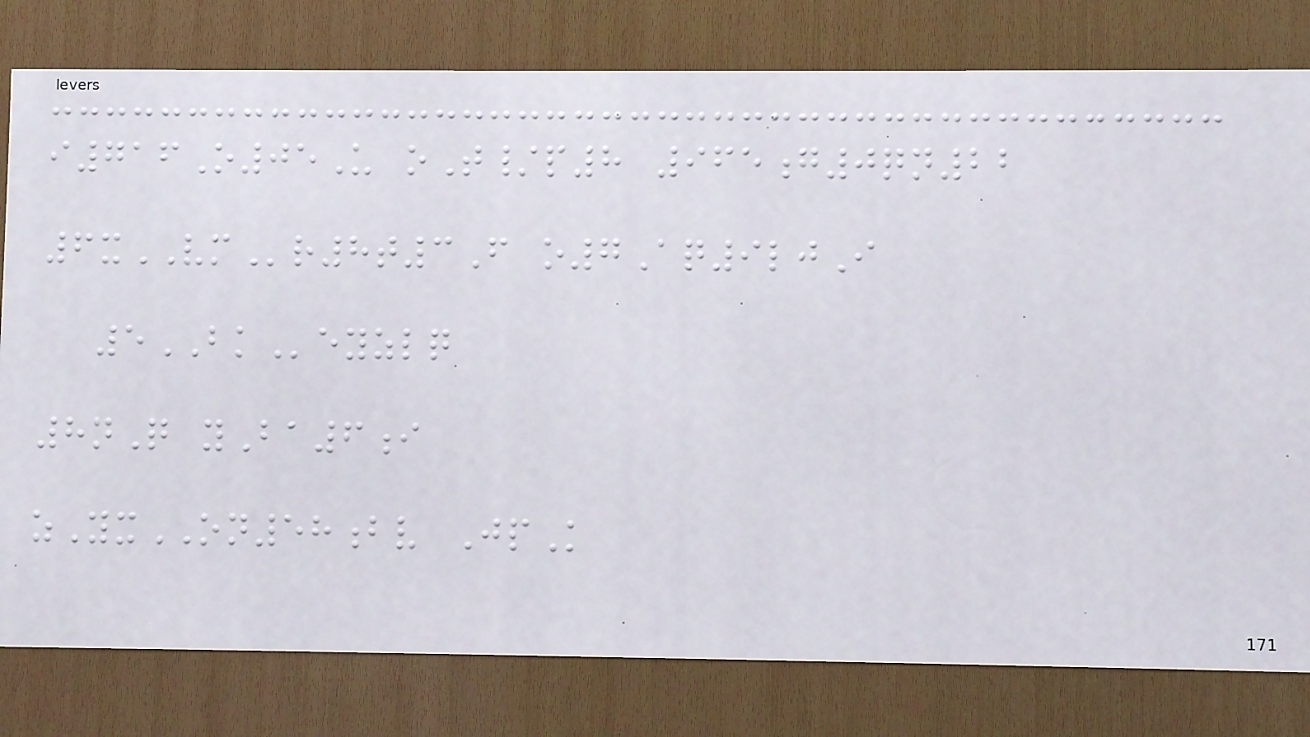i716O05U oT/p8 965g0qn22
6xVMr8t3F o7Aq9ljI
5BKeyzlq
8nQ yBa6i
zYxON58bv JpK
